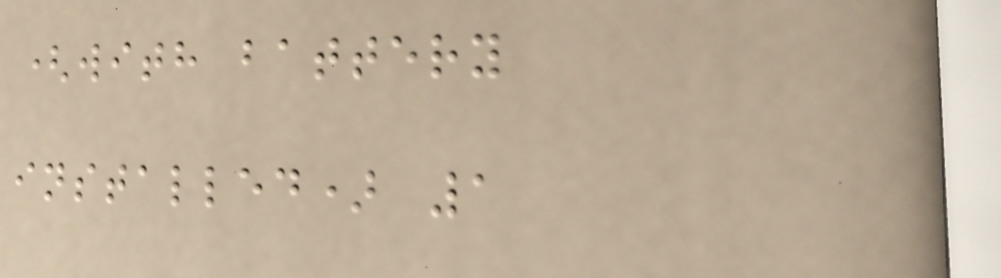(with battery
installed) 1
